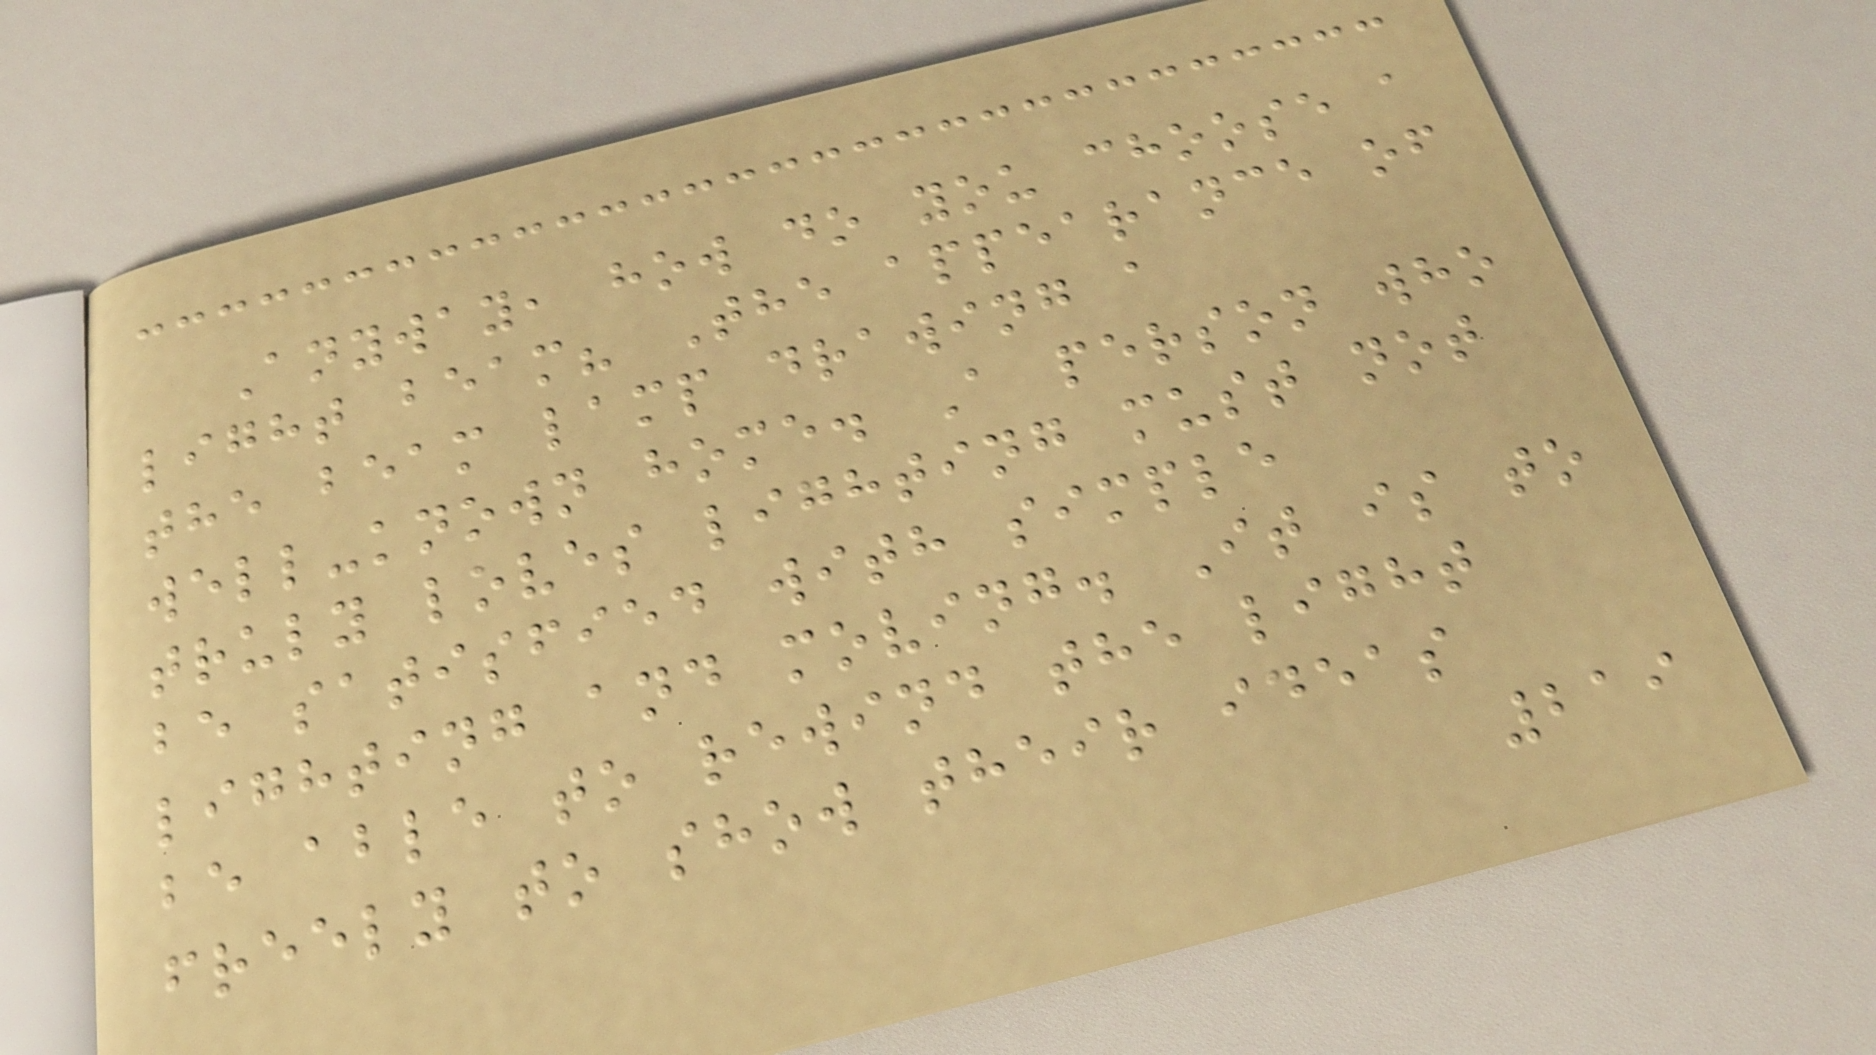Anyway, how do you choose a
light beam? The appearance of
the beam lamp drawing a
well-known home. A person who
truly loves lighting must not
be satisfied with simple
lighting and moving. It is to
be able to rewind the light
freely to show their ideas
219
